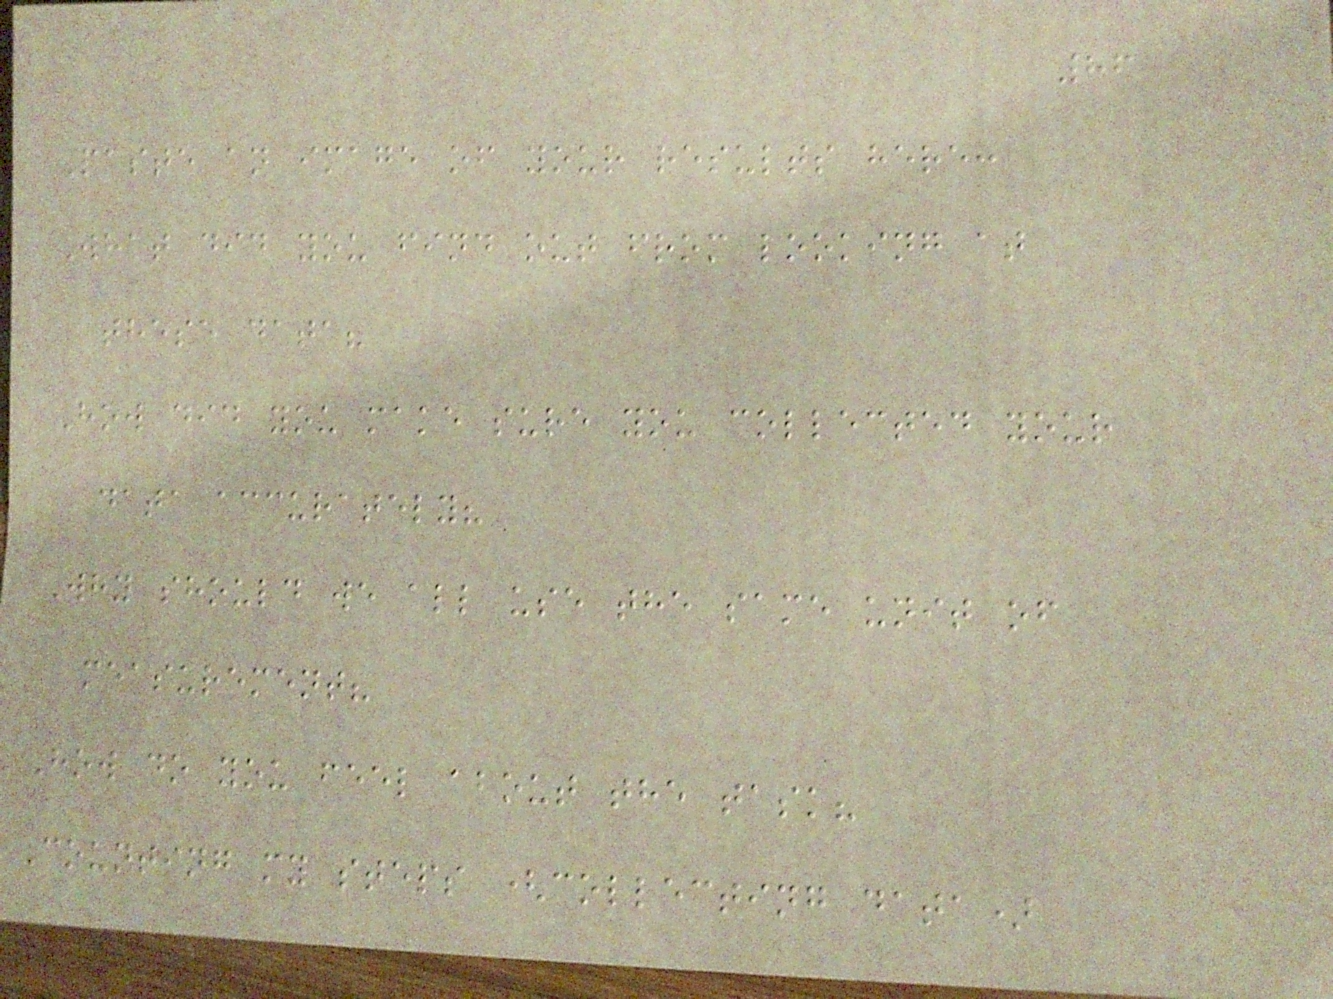86
Paste an image of your results here:
What did you find out from looking at
these data?
How did you make sure you collected your
data accurately?
Why should we all use the same unit of
measurement?
How do you feel about the task?
Counting my steps (collecting data)
